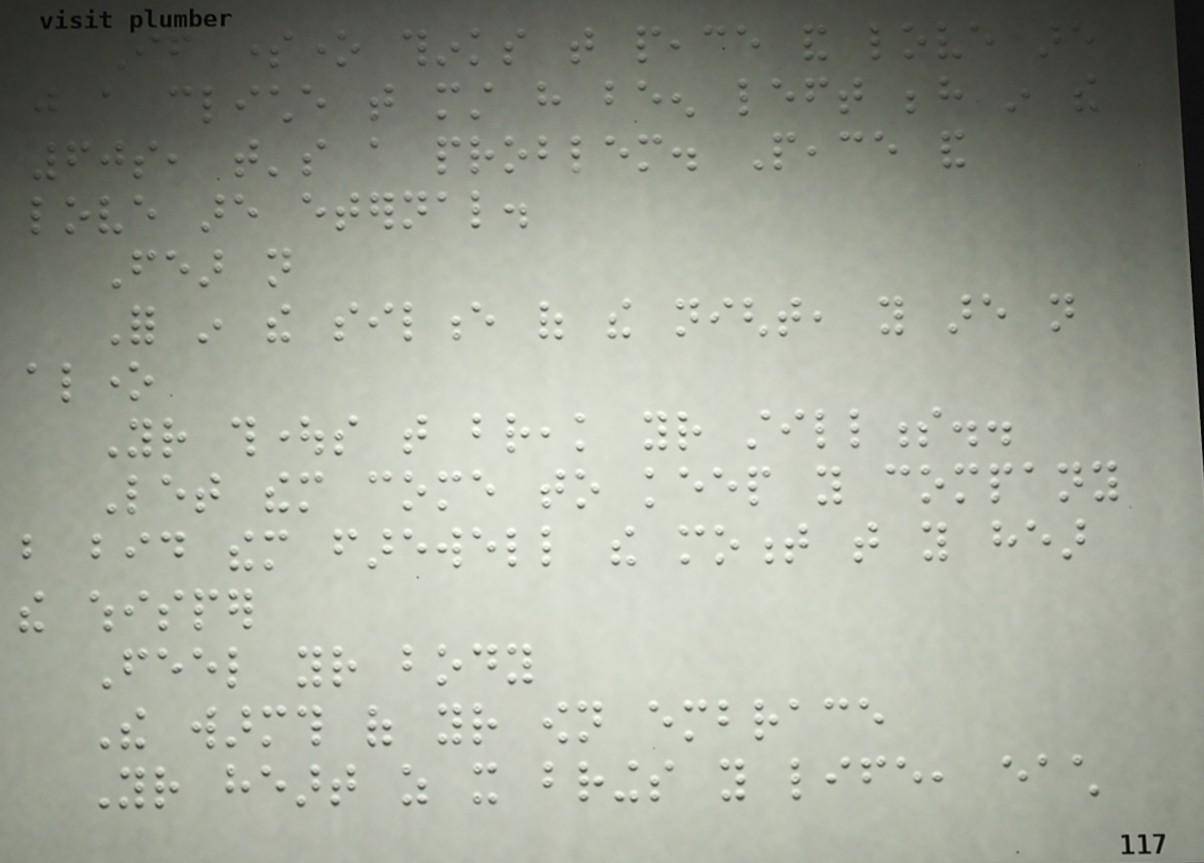If someone thinks that peace and love are
just a cliche that must have been left behind in the
60s, that's a problem. Peace and
love are eternal.
Fear not
For in the silence of the night, you are not
alone
Your thoughts that break your stillness..
Let them come to keep you company
but bid them farewell the moment that you hear
the whisper
Feel your body
The warmth of your own embrace
Your heart as it brings you life, each
